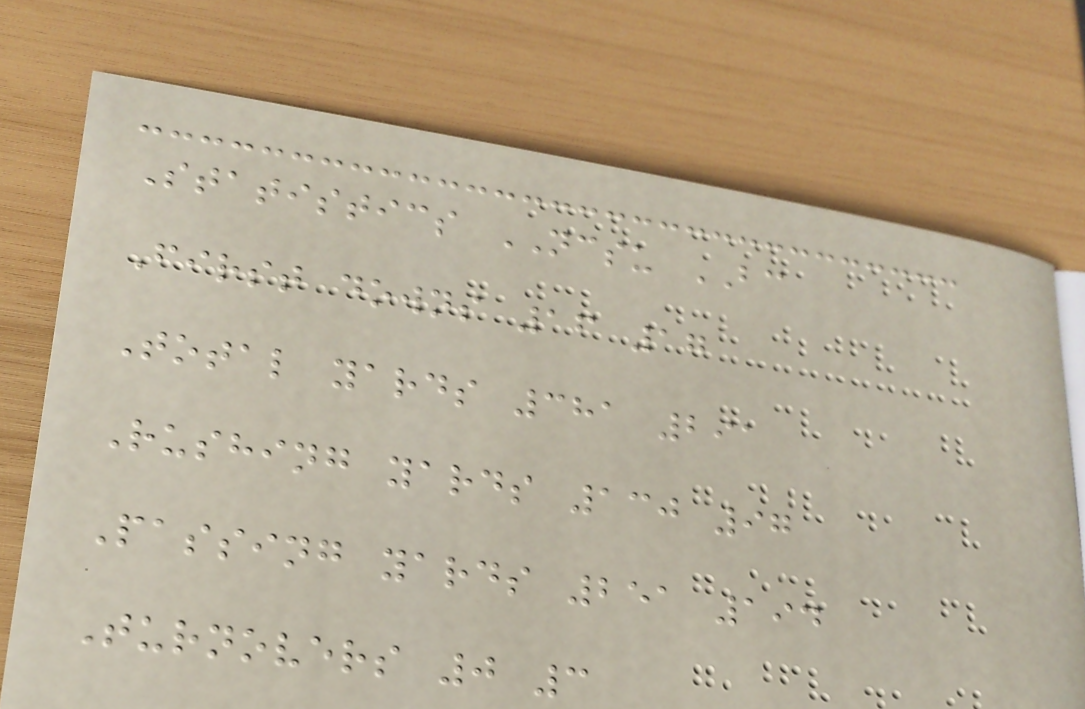Statistics NCSU BC
First downs 16 17
Total yards 381 291
Rushing yards 130 97
Passing yards 251 194
Turnovers 0 3
